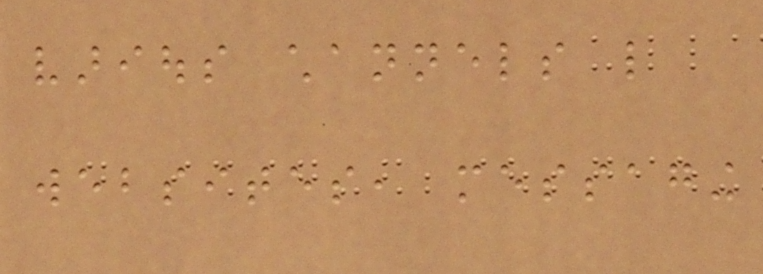various channels like
websites, messaging
